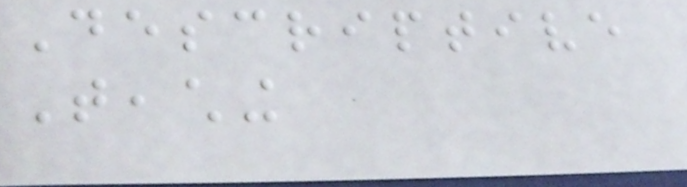Descriptive
Teaching
